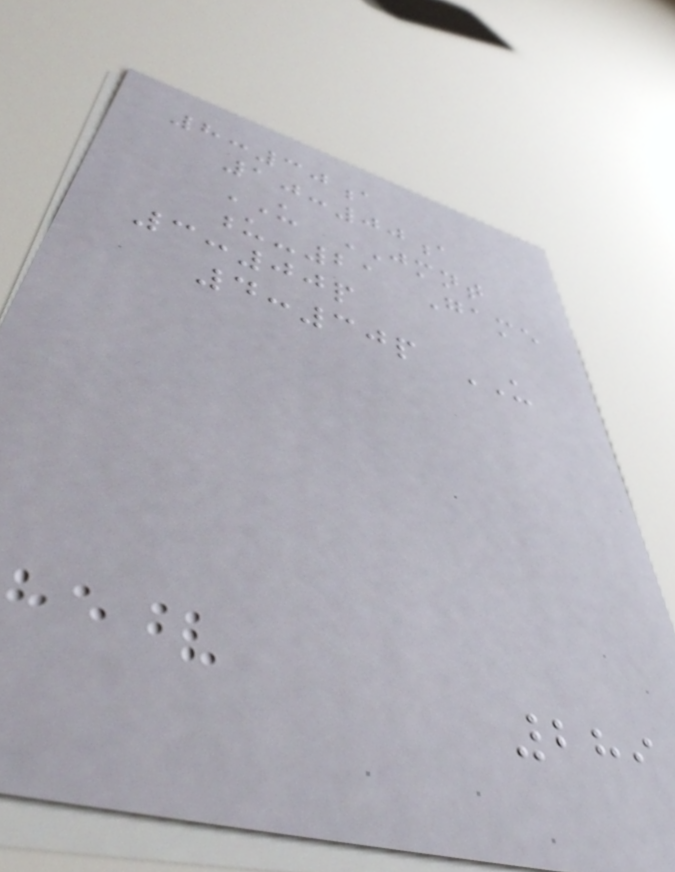8:30a
10:00a
US JMNT
u-21 Game
3:00p
4:30p US
289
